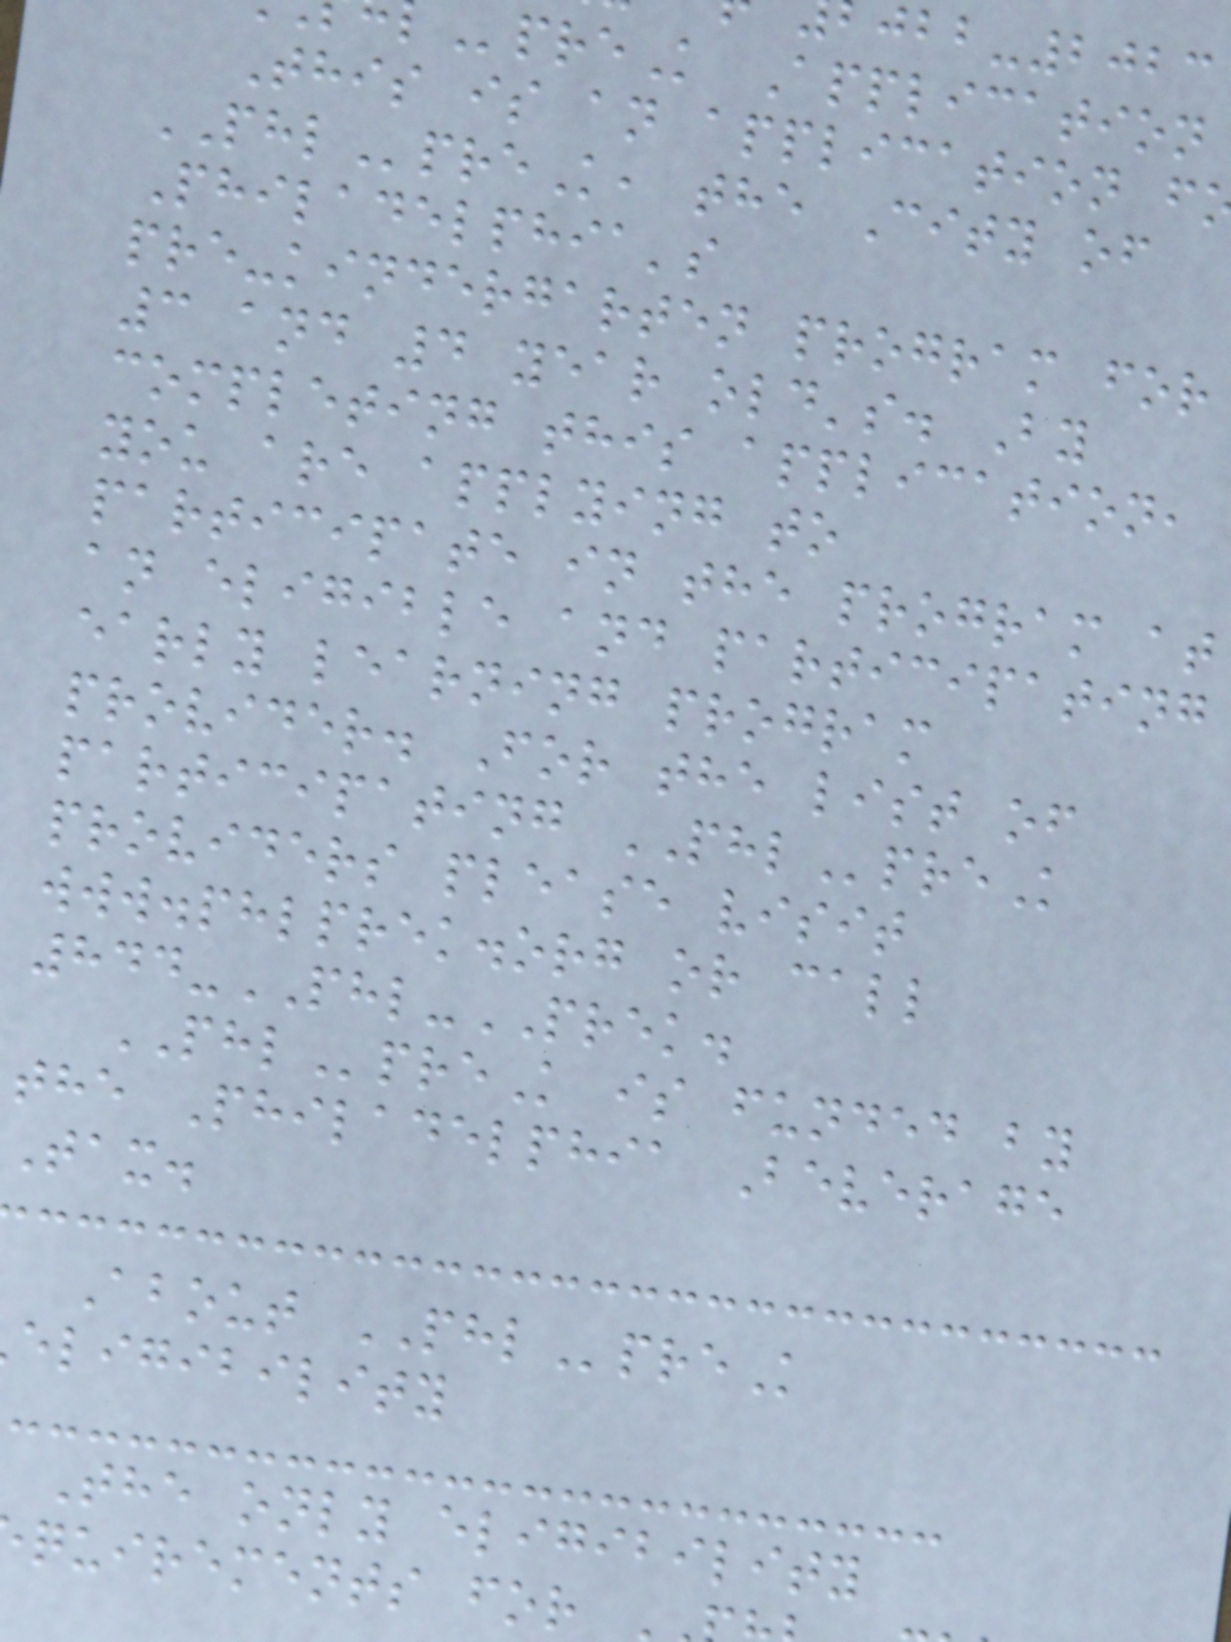preK Application
This is an application f
PHLpreK, the City of
Philadelphia's
pre-kindergarten program for
3 and 4 year old's. By
completing this application,
you are applying to
participate in the program at
an eligible and participating
early learning program
provider. For the list of
participating PHLpreK
providers please visit
www.phlprek.org or call
844-PHL-PREK.
PHLpreK is funded by
the Philadelphia Beverage
Tax.
About PHLpreK
eligibility
The only eligibility
quirements for
